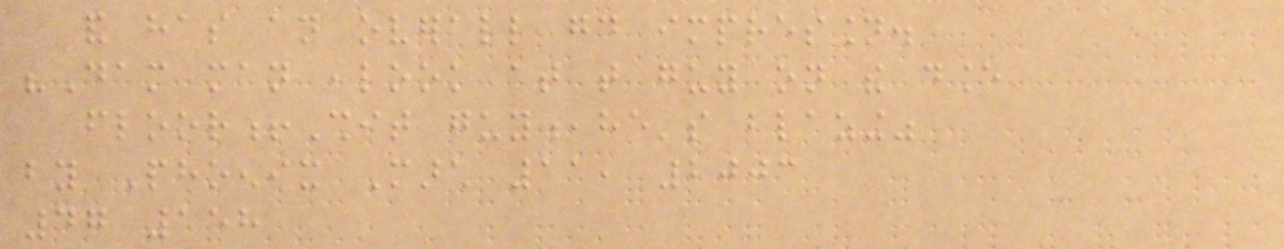and has an overall good impression.
"Dam man ,look at that guy on the dance
floor!Shit guy,he's blazing"
by Phoenix March 11, 2003
47 158
